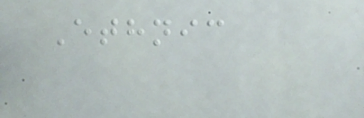Ethnic
